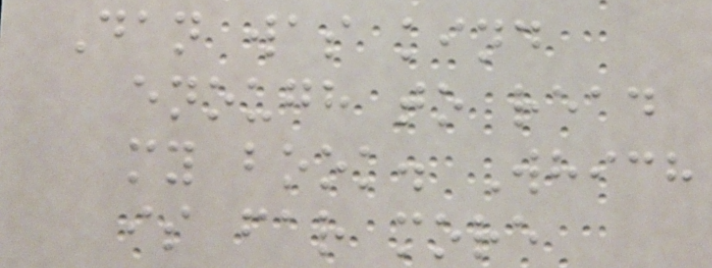Dan was kind
enough to read
my book. Which
is far more
